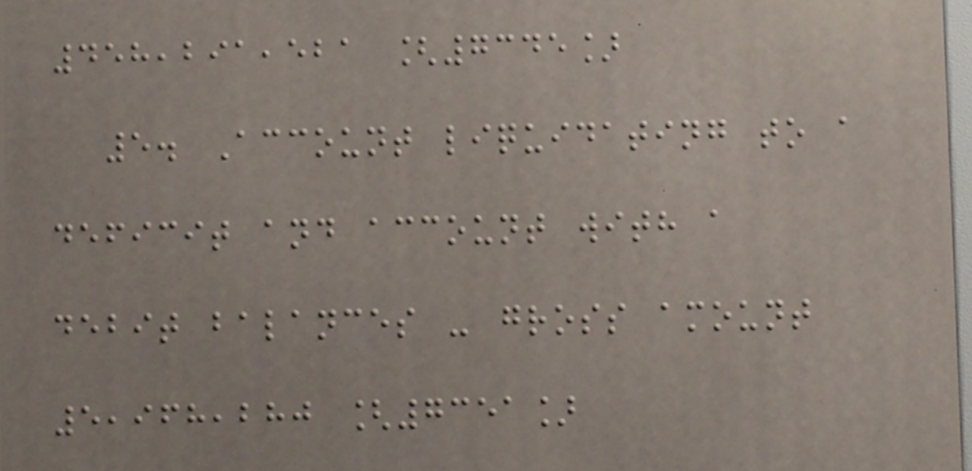458,291,521 [7345]
5. Account liquidating to a
deficit and account with a
debit balances - gross amount
5,968,280 [7351]
